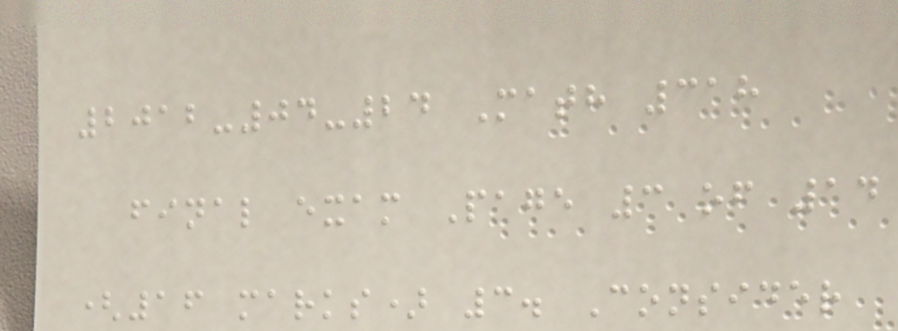2012-04-24 Math 318
final exam Page 3 of 14
(16 marks) 3. Consider
